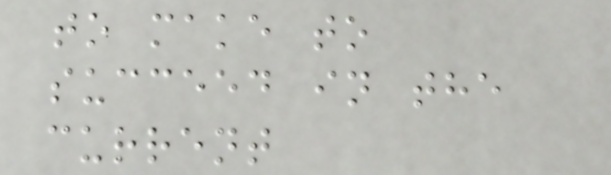to make to
succeed in the
current
